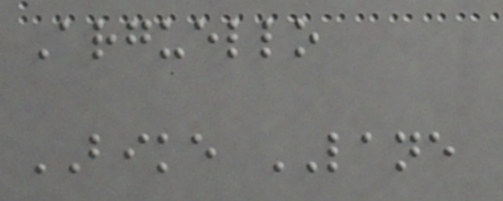Arguello
BIKE LANE
